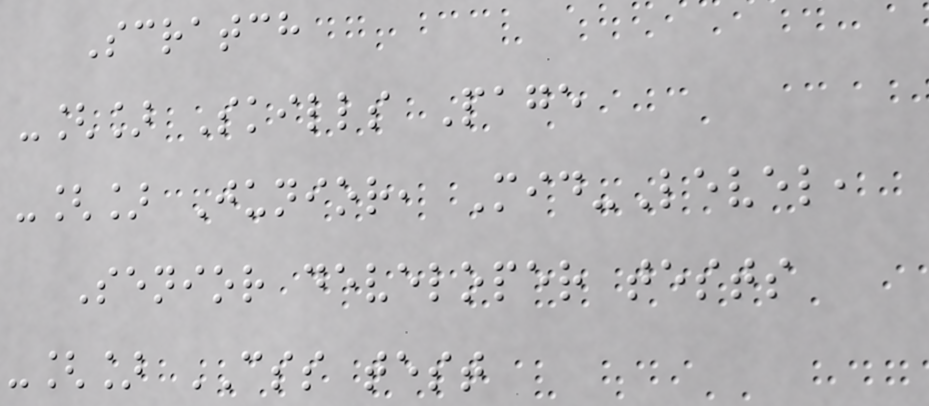Scratch
-[] Skills Page
-[] Junior, Mid-Level,
Senior developer tests
-[] CSS test
